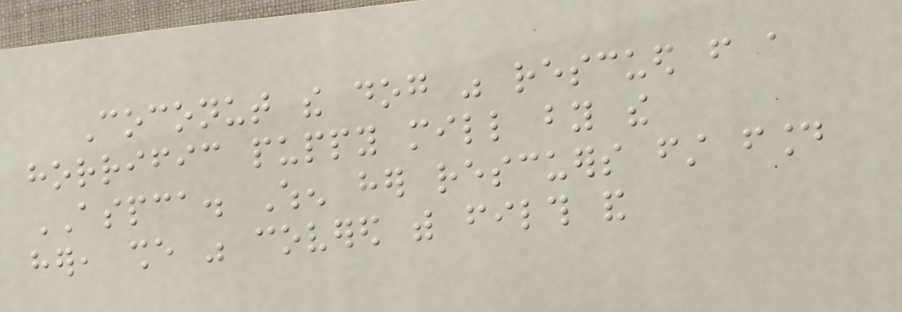Coconut the dog was rescued from a
horrific puppy mill by the
ASPCA. When her rescuers first found
her, she was covered with filth and
